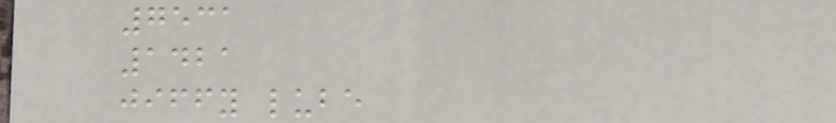7531
1421
jiffy lube
